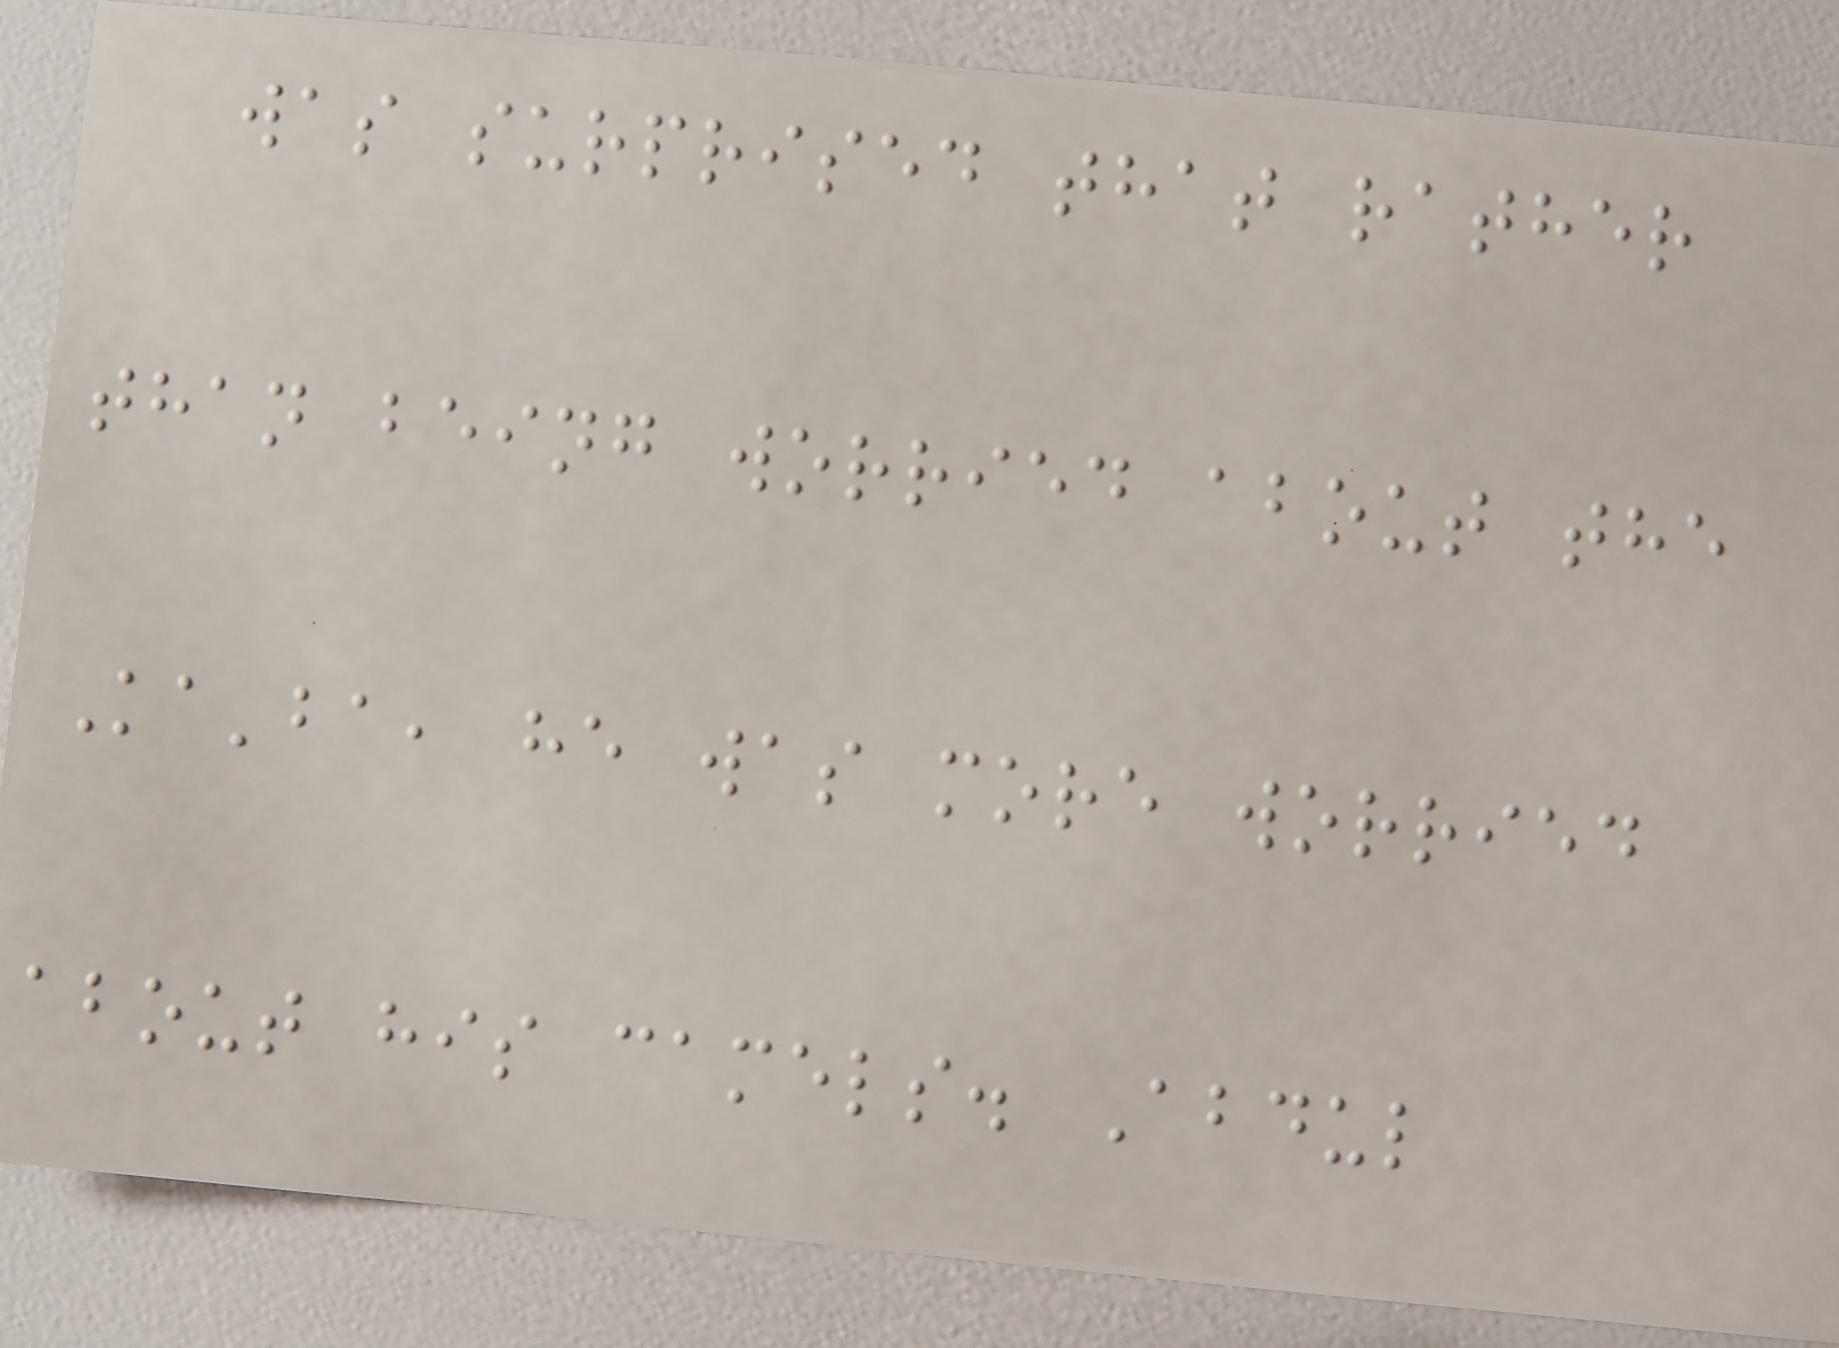was surprised that rather
than being worried about the
Ka'ba, he was more worried
about his camels. Abdul
